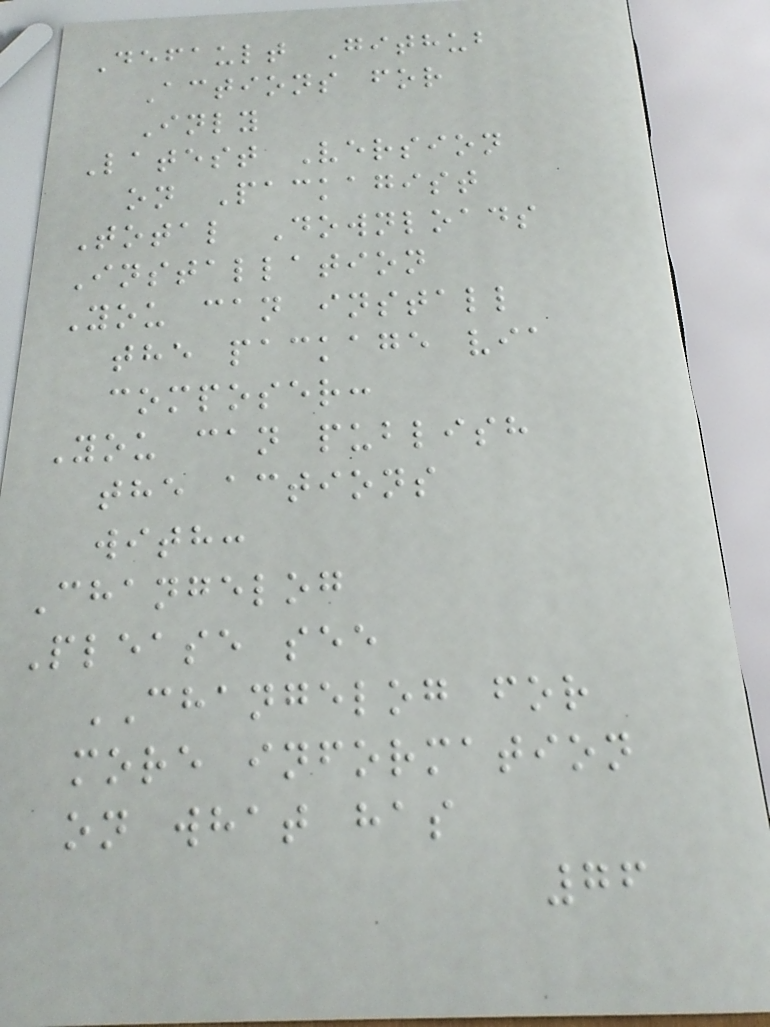Default Github
Actions for
Inly
Latest Version
on Packagist
Total Downloads
Installation
You can install
the package via
composer:
You can publish
the actions
with:
Changelog
Please see
CHANGELOG for
more information
on what has
76
